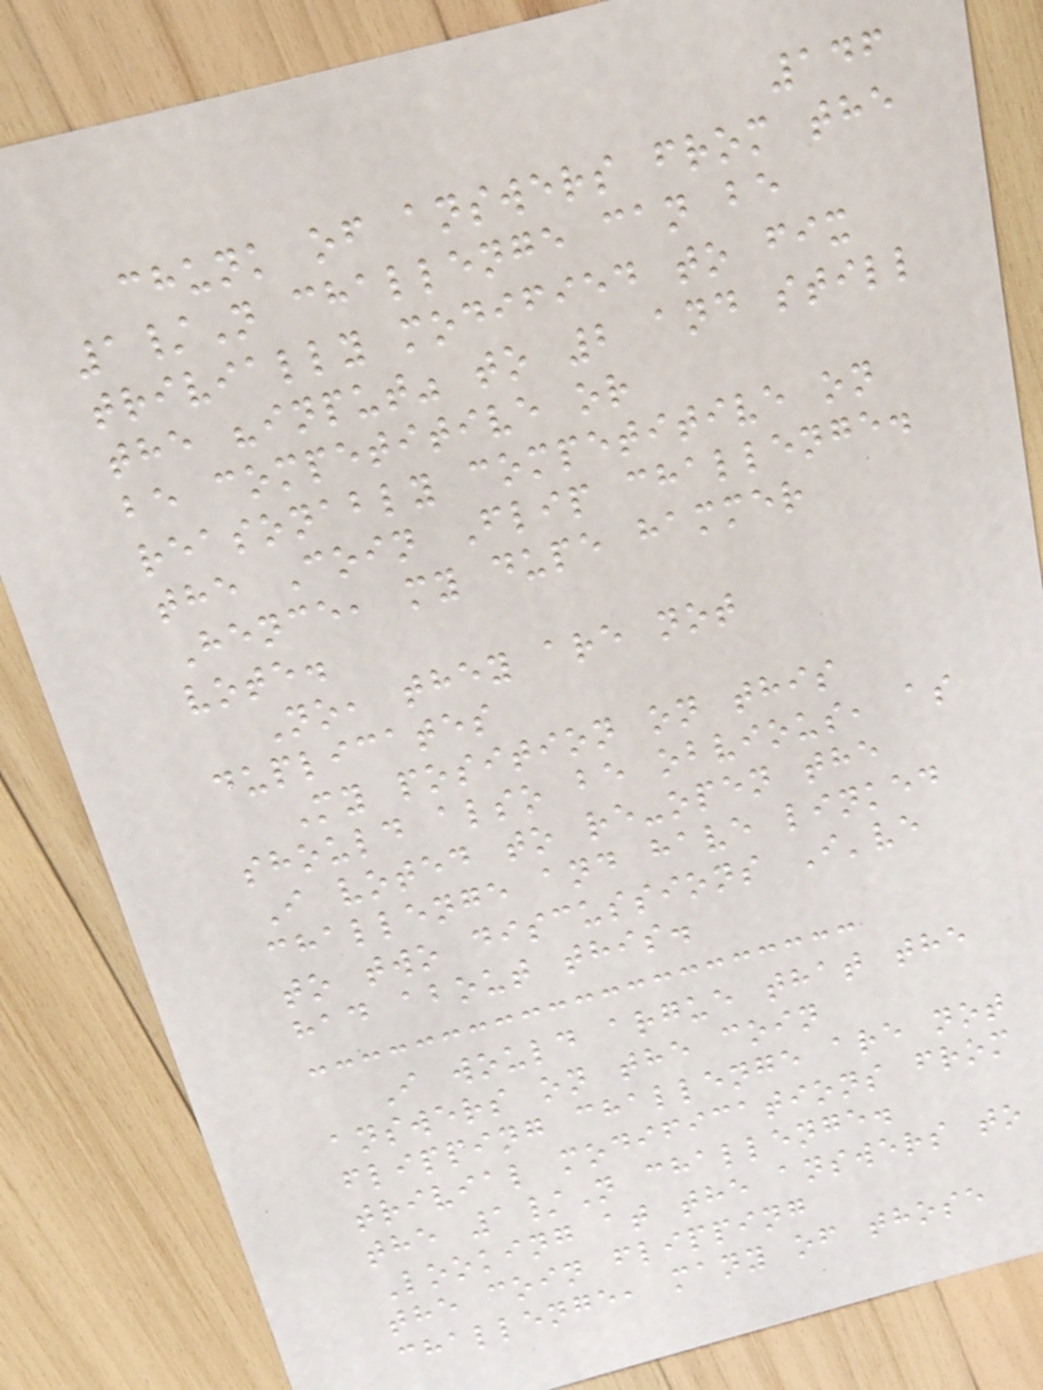146
chunk of answers from the
1/N challenge can be
trivially modified to fix
the "input" to 2 and still
be competitive or
reasonably competitive on
the Coin Flip challenge.
Hence, my dupe hammer
vote.
No, they are not
duplicates
My position on this
should also be obvious, as
I voted to re-open the
challenge and have linked
to two discussions I've
had about this.
I would argue that the
answers on the coin
flipping challenge are not
trivial modifications from
the 1/N challenge.
Looking at the answers to
the coin flipping
challenge, many of those
